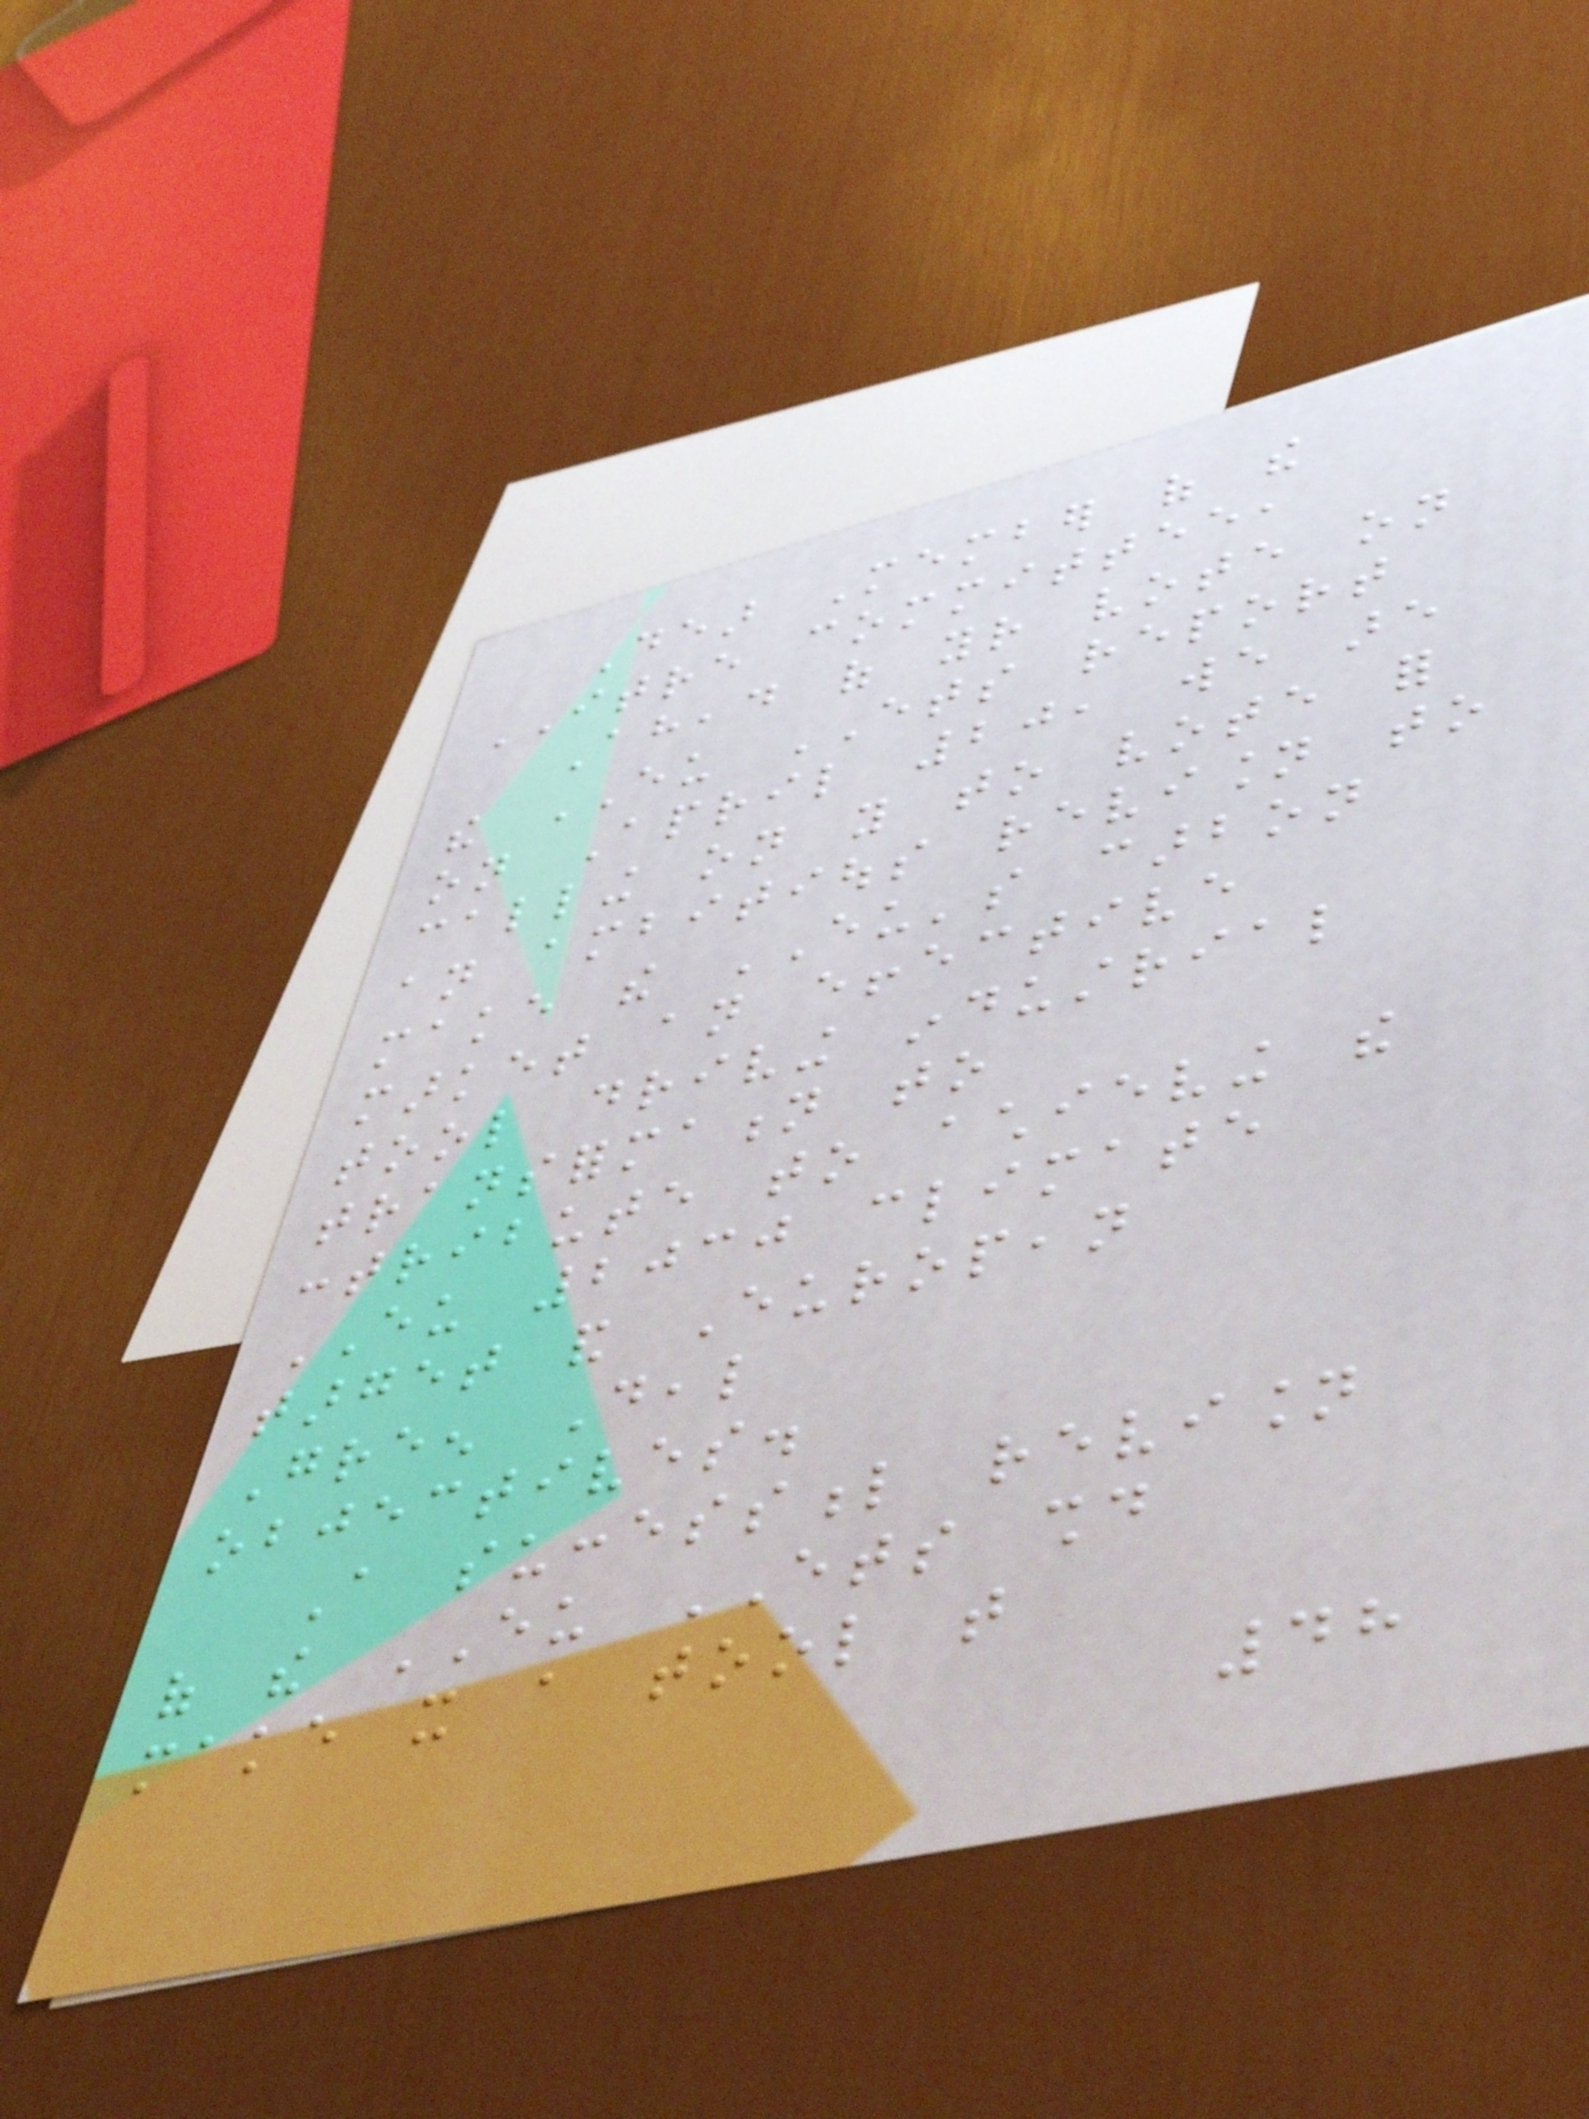Dear Member of the
ITRE committee,
Ahead of your vote on
the EU ETS report
on April 20, we are
calling on you to vote for
an ambitious revision to
make the EU's carbon
market an effective
tool driving industrial
transformation to
contribute to achieving the
EU 2030 climate
target and European
Green Deal
objectives.
A successful revision
of the EU ETS should
make it a tool that
48
